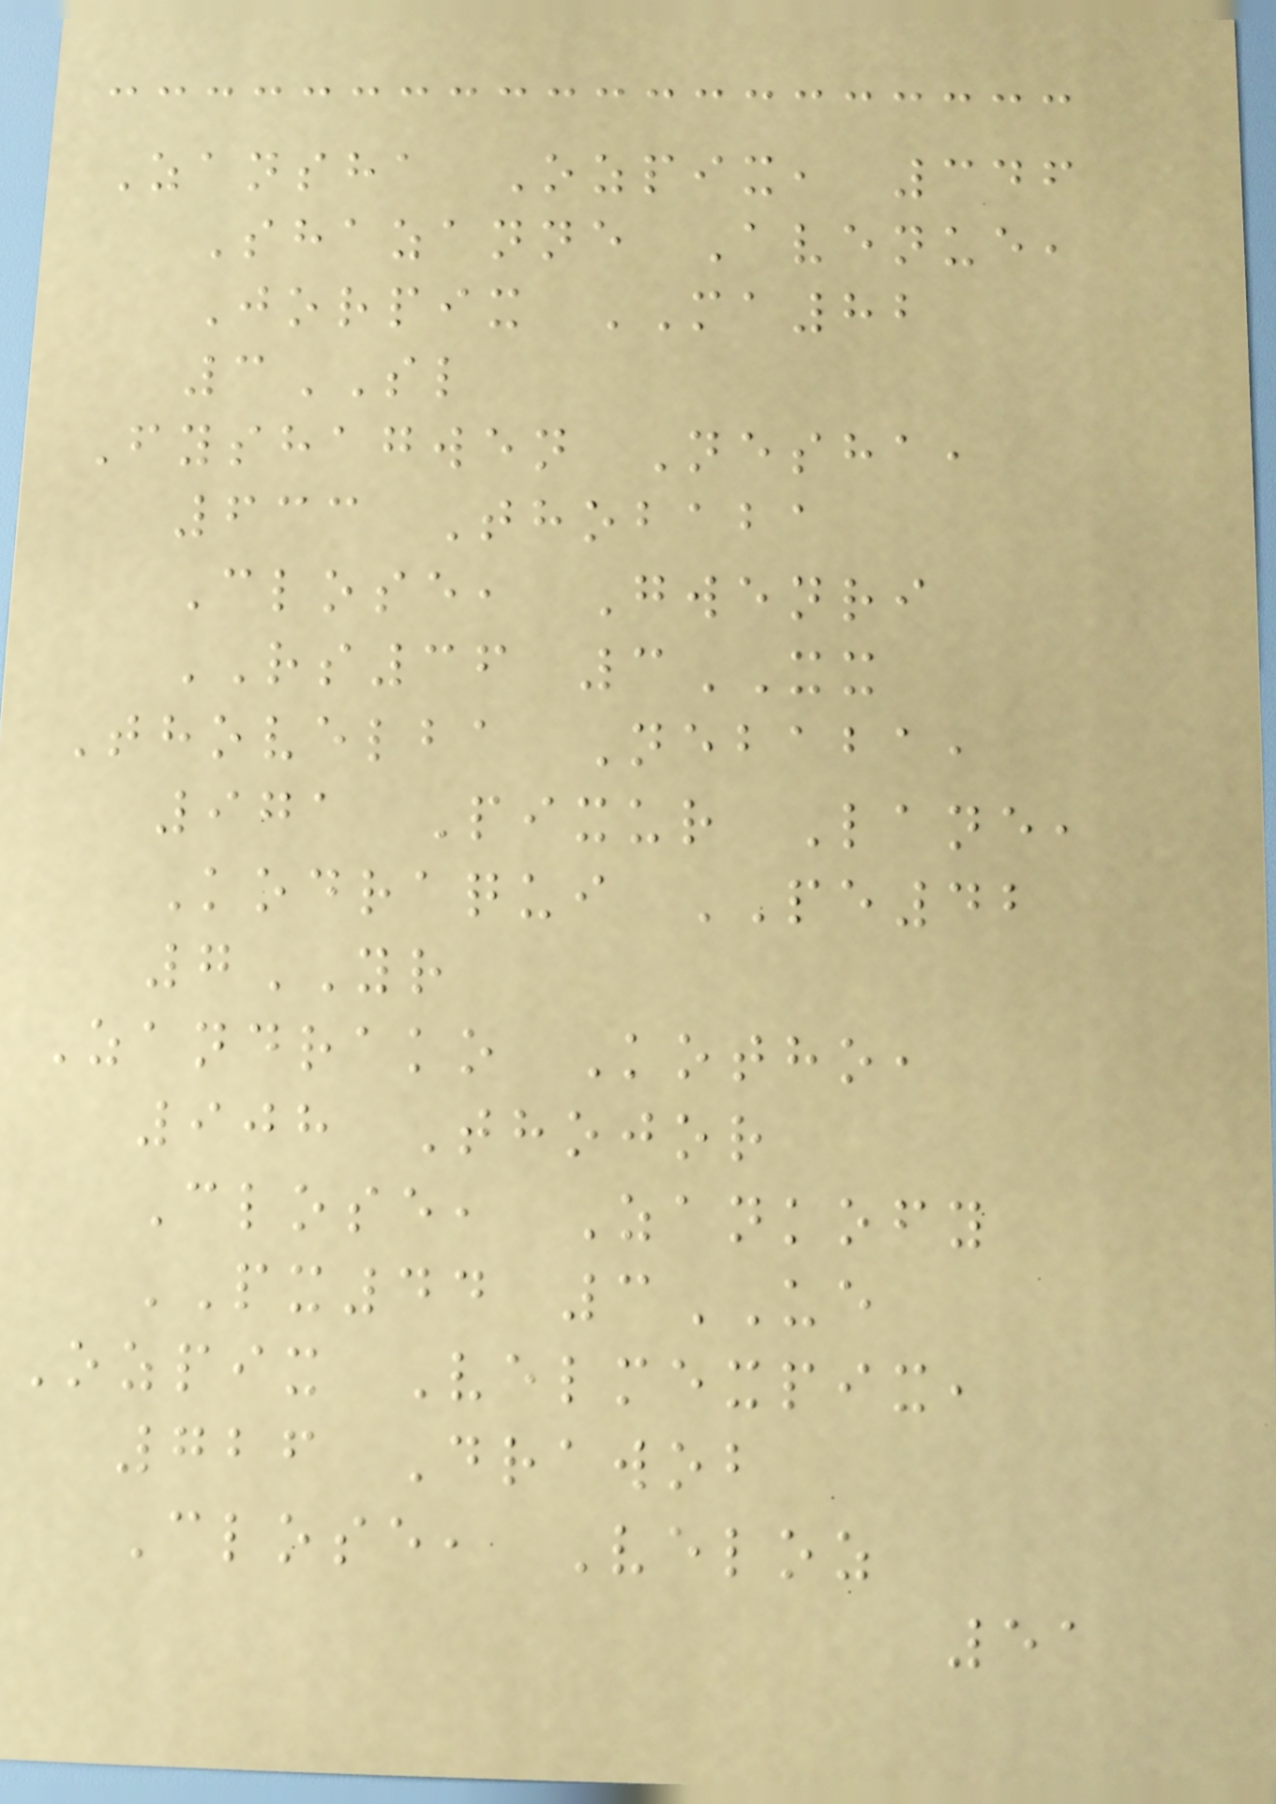Zansha Ozpix, 346
Shazanne Avenue,
Jorpix MA82
3SL
Fyshagwen Nesha,
633 Thobaba
Close, Gwenri
RS36 3XX
Thovelba Nebaba,
971 Pixur Lane,
Kodraqui PE42
7YR
Zandrako Kotho,
908 Thojor
Close, Zankofy
PX44 3UE
Ozpix Velmexpix,
726 Drawob
Close, Veloz
51
